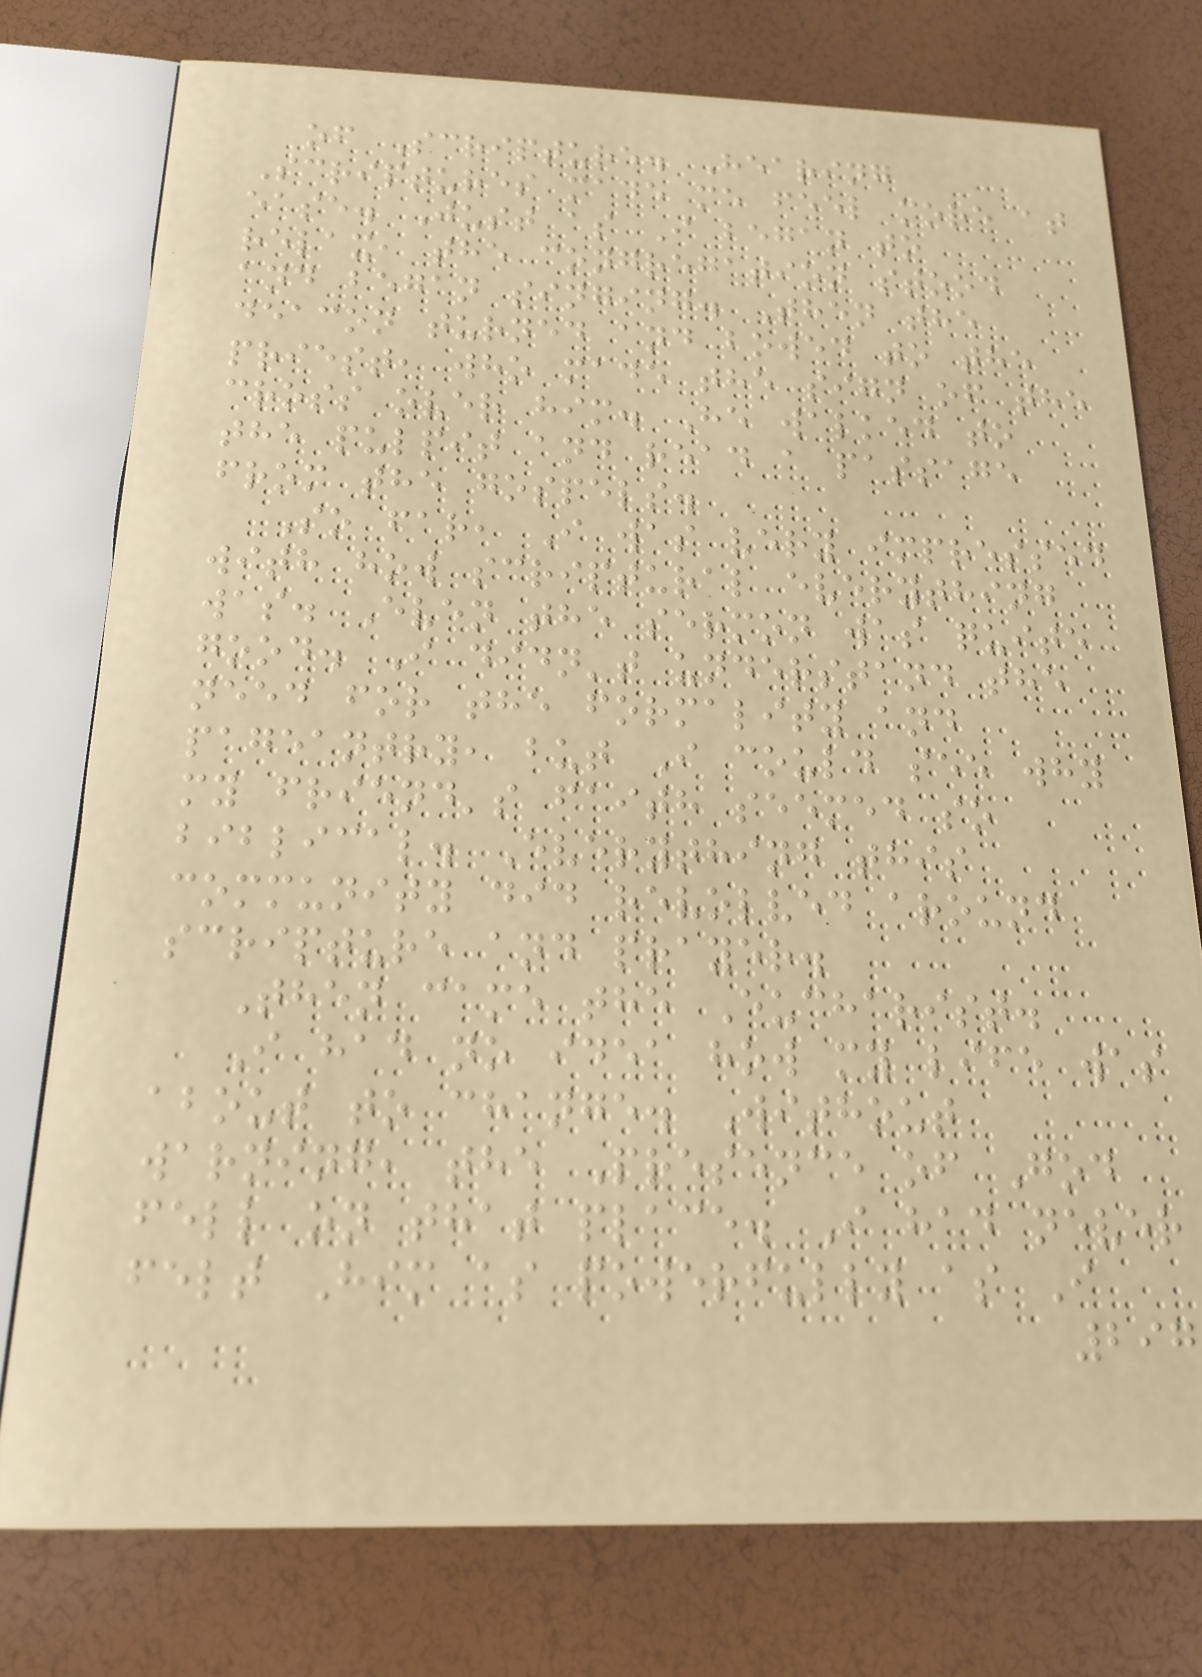of Scripture. Hearing
Scriptures made me feel more at
ease. Just as I began to
relax, the congregation stood
and began singing. Then the
deacon turned and bowed to the
priest, who made the sign of the
cross over him. He walked to
the pulpit and read a passage
from the gospels.
So far, I was very impressed
with how scriptural everything
was. Even the sermon was quite
good. I didn't understand the
need for the formality and
pageantry, but I could see why
my friend's faith seemed so
biblical. Everything this
community did revolved around
scripture and prayer.
Then came the Eucharist.
I had no idea how my life was
about to change. Without
warning, the Presence of God
fell on that place. I had never
felt Him as powerfully as I
297
